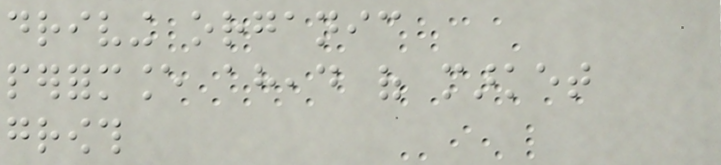driving organic
performance ahead of market
growth
